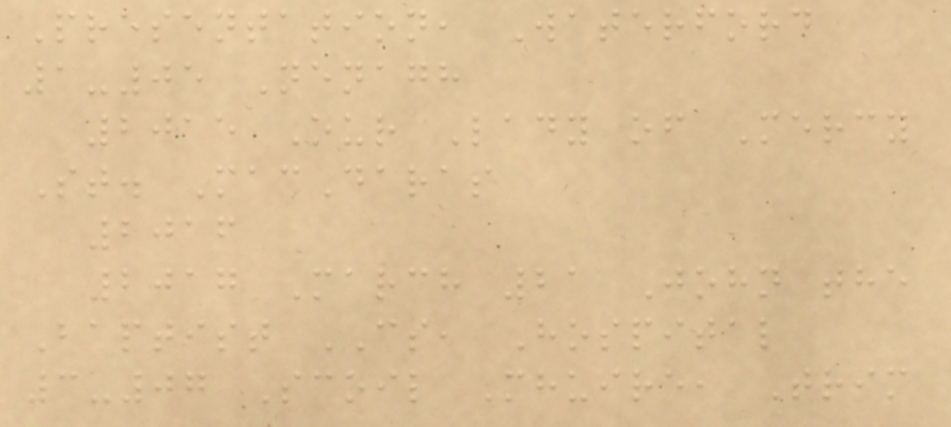Presentation, Waterford
1-05 Nenagh
2015 Our Lady of Mercy
St. MacDaras
2016
2017 March 21 John the
Baptist CS, Hospital
3-07 Scoil Mhuire, Trim
